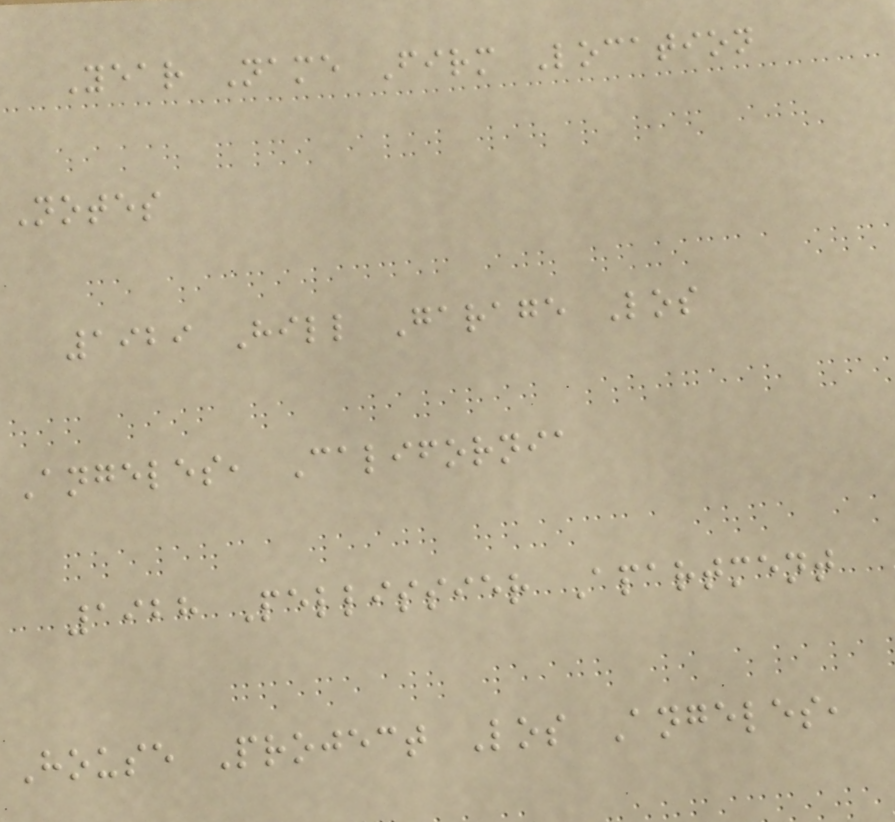Year Name Firm Location
Notes
1929 Hill Garage Los
Angeles, California
1928 Pellissier Apartment
House Project Los Angeles,
